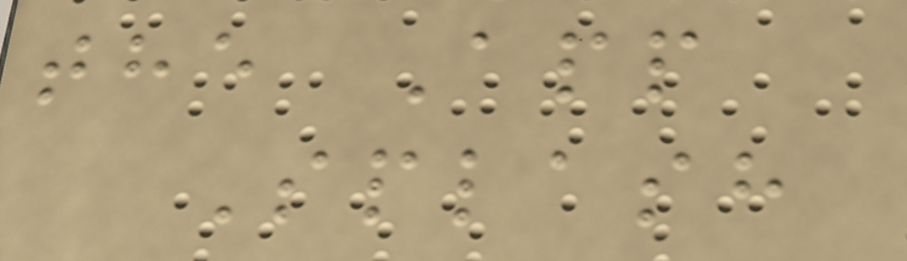the App
Splash
